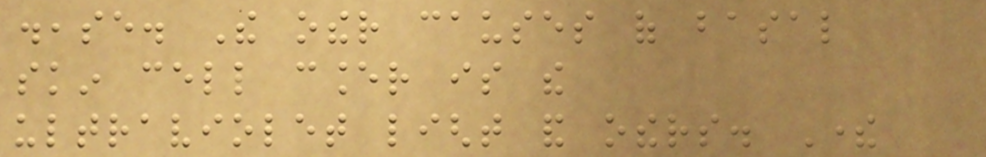disease. The other causes of basal
skin cell cancer is the
ultraviolet light and others. There
